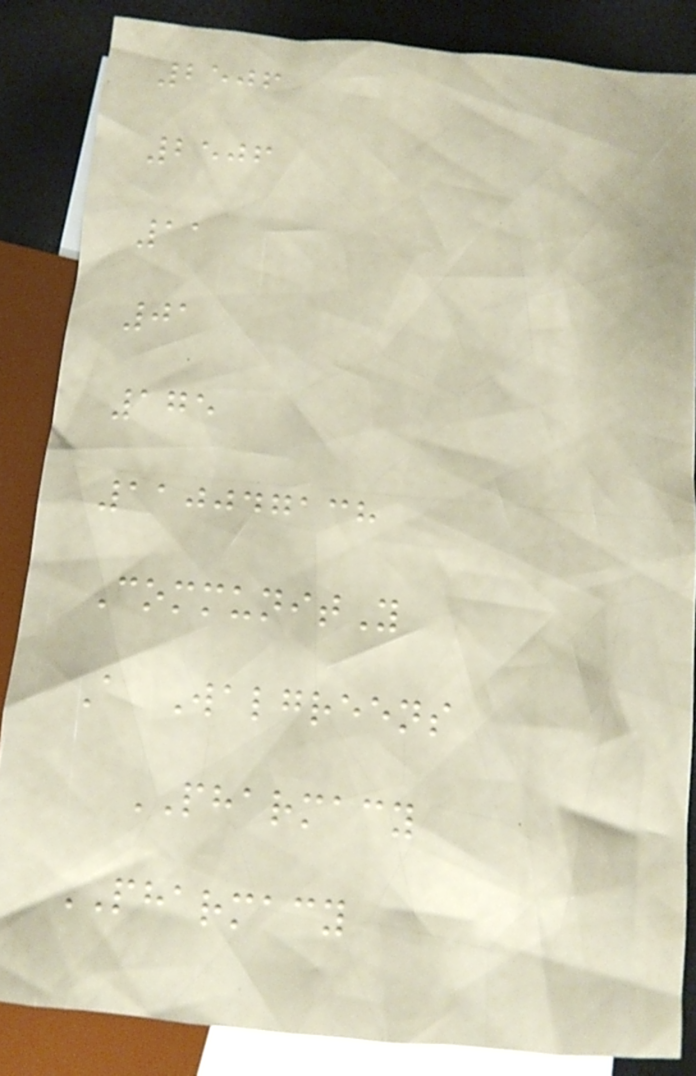2506
2506
11
01
175
110047138
CommunitY
A Walgreens
PHARMACY
PHARMACY
